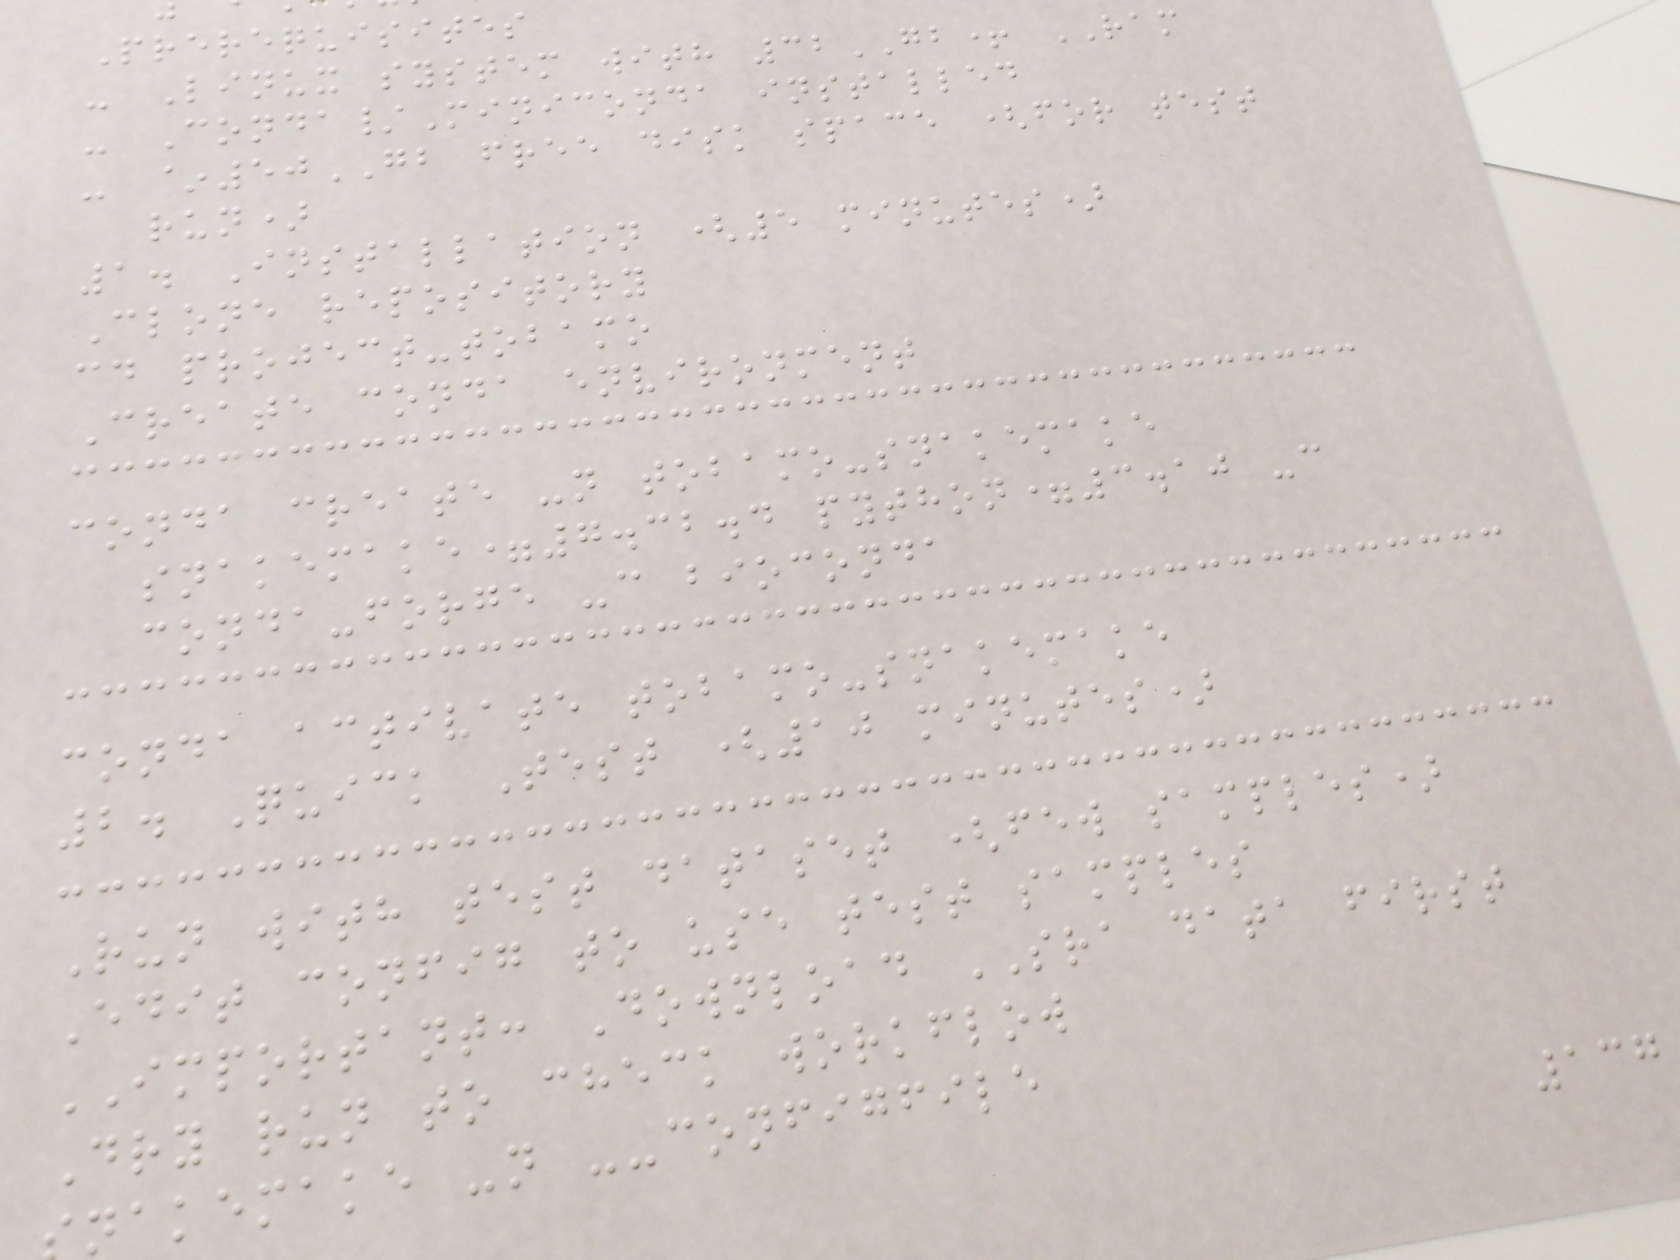Prerequisites
- Linux system with 32GB+ RAM
- Conda/Miniconda installed
- ~50GB free disk space (for test
run)
1. Installation (5 minutes)
Clone repository
cd project-tobamo
Create conda environment
conda create -n tobamo-snakemake
snakemake=7.32.4 python=3.10 -c
conda-forge -c bioconda
conda activate tobamo-snakemake
2. Quick Test (10 minutes)
Run with test dataset (few samples)
Edit config to use test samples
IMPORTANT: Download SRA data first
Dry run to check workflow
nakemake -n --configfile
137
